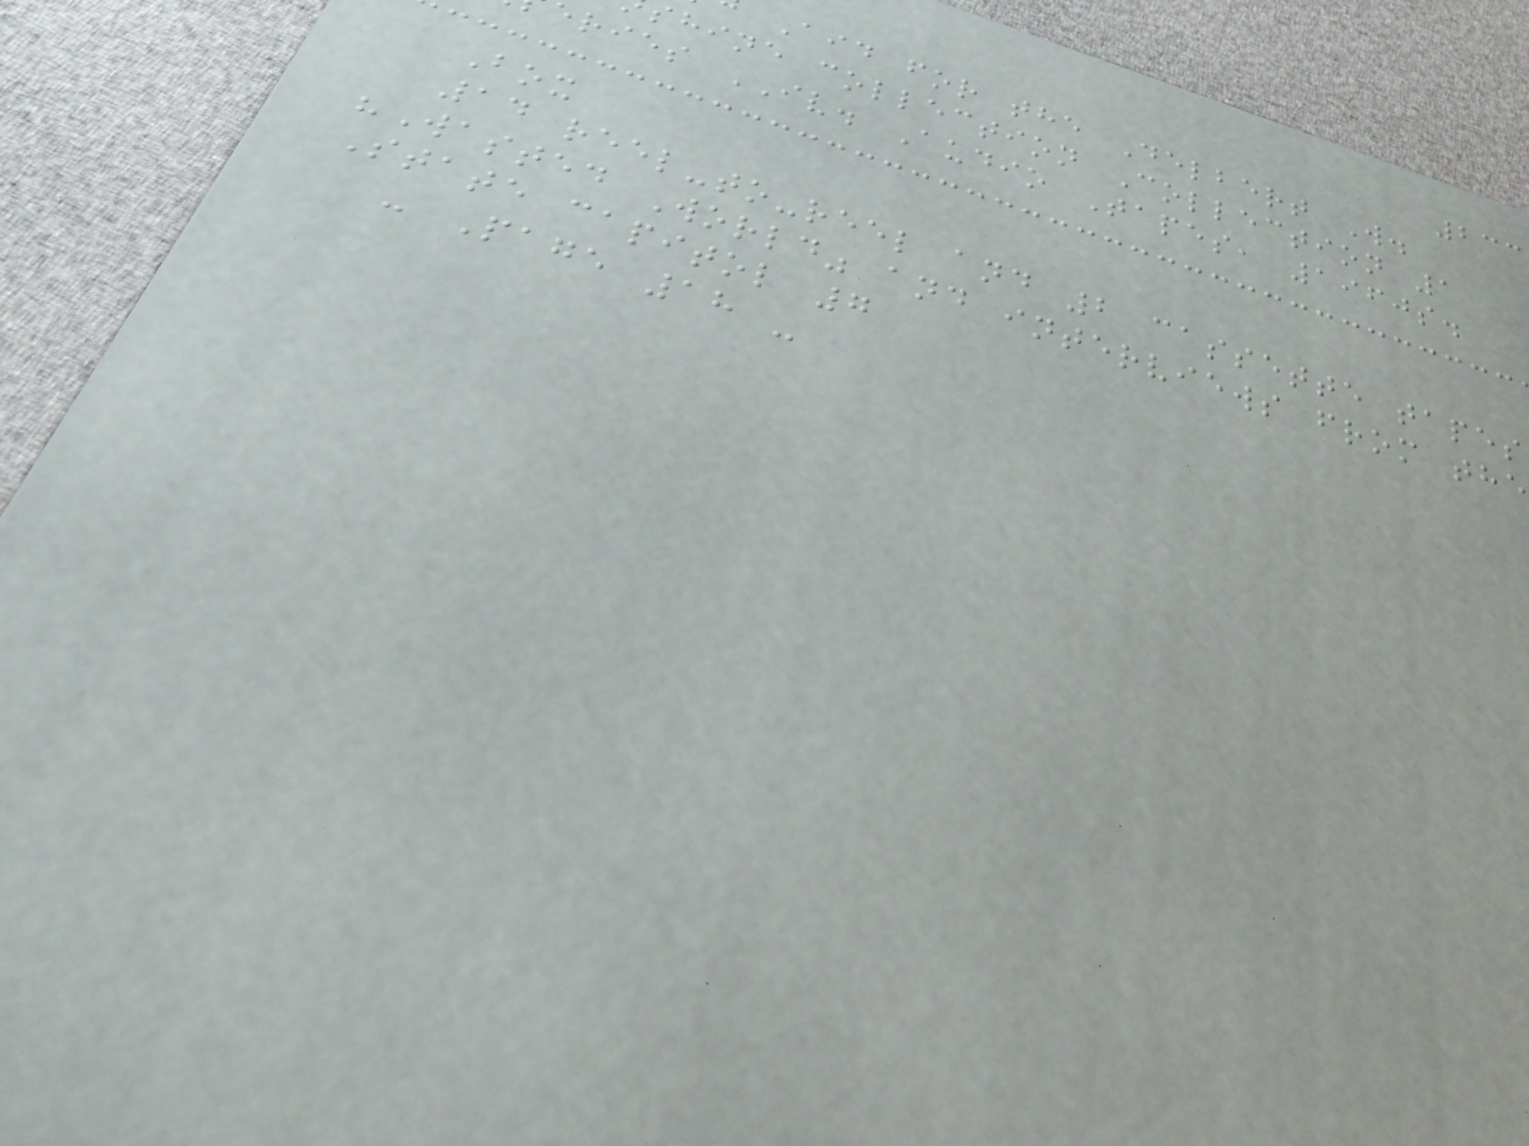233
Aid for the Delbert W.
shine collection Collection 1
ries IV. Audio Tapes, 1960s.
Box
14 reel-to-reel and 2 cassette tapes
"Wasted World" and interviews from the
State capitol 7
- Page 18 -
